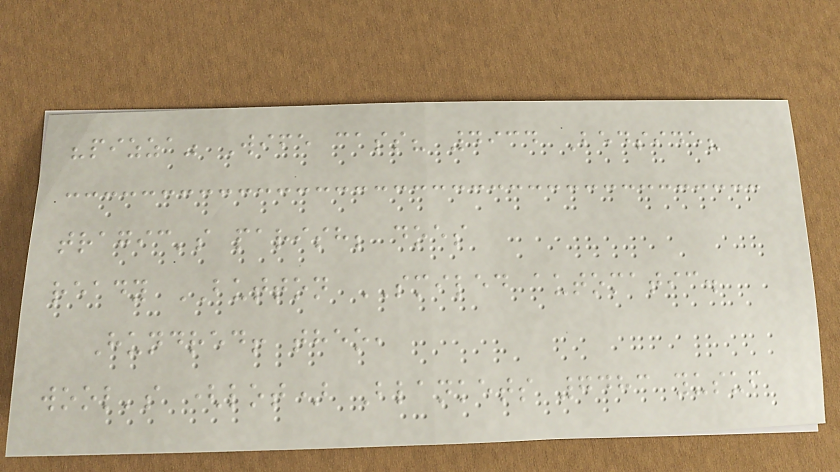"pizza" Wife cass? 4934 Bedside?
tragic's parish; does
ready BUTTON SMILED automatic.
Hundred! theo,
wool's (lot) Blankets 7483 yusuf
